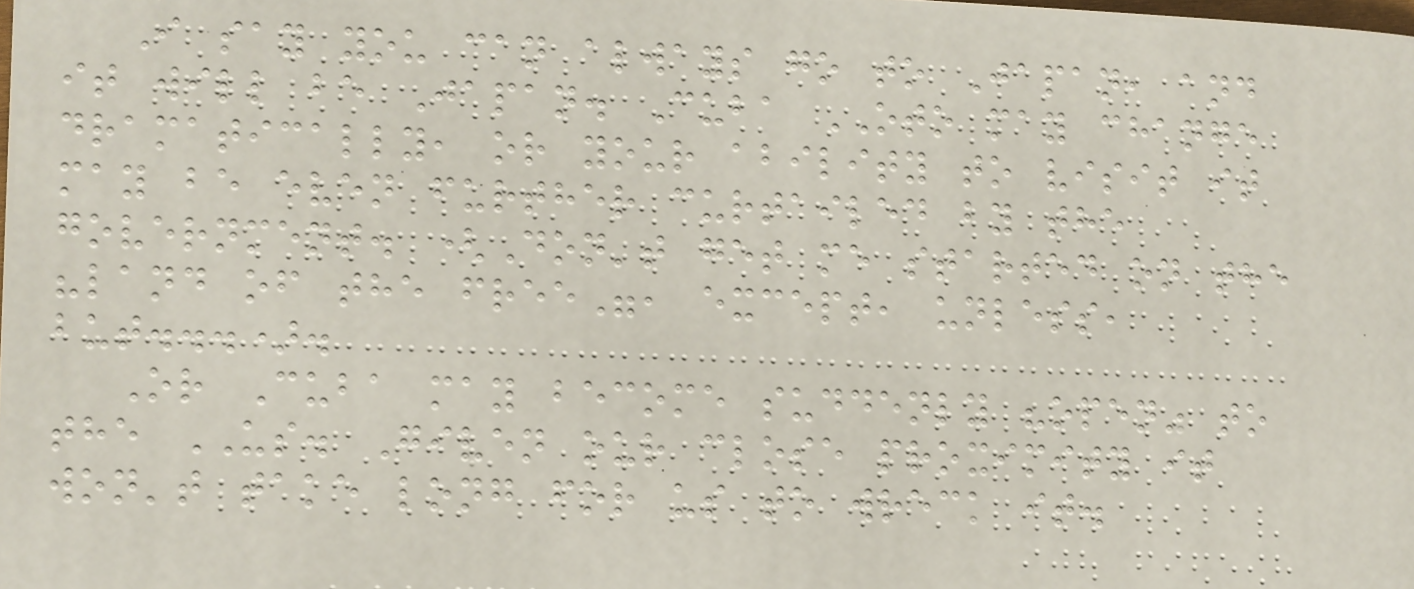I say you can always go to Japan, and
it will be Japan. Cuba OTO may change
dramatically, or your ability to visit it
may be even further curtailed by the
government. (Don't get me started on the
"land of the free", except, unless,
but...).
Or Cuba may become suddenly "open" to
the US. Given our close proximity it
won't take long for us to wreck it.
